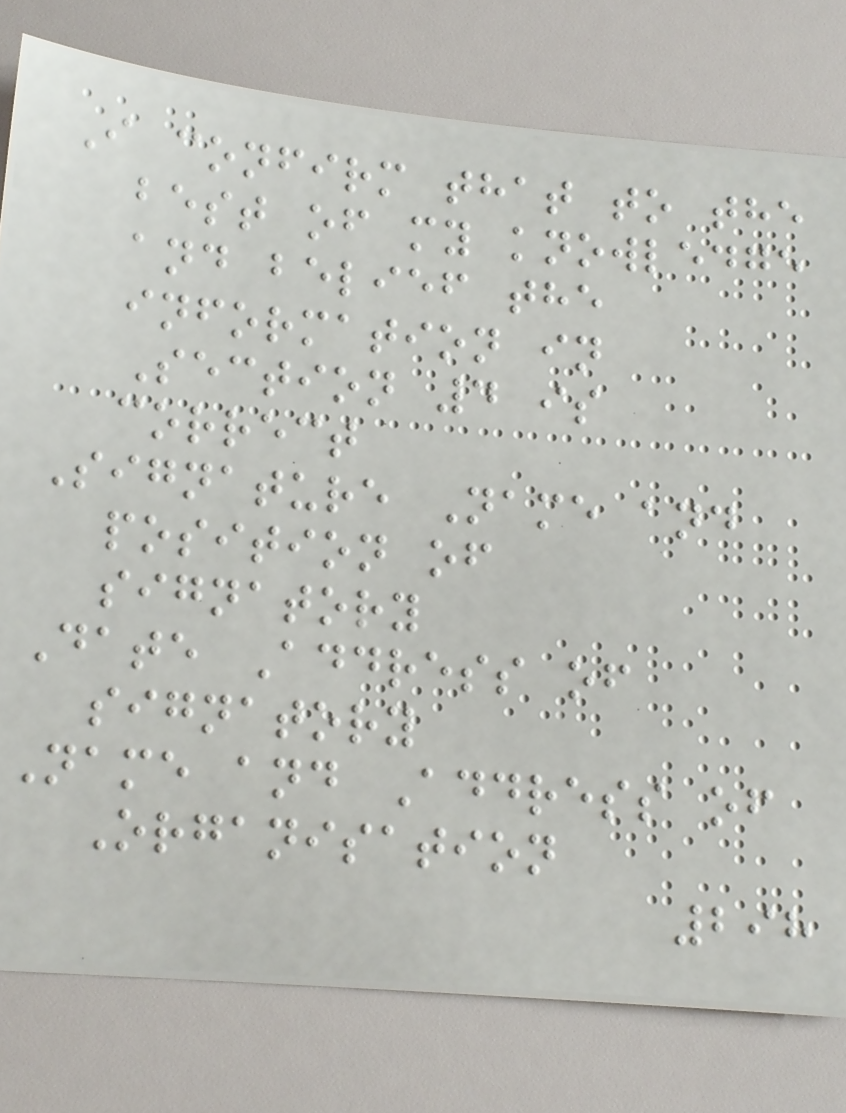I confirm that to the
best of my knowledge
and belief the
information in
Section 4 is
correct
Signature Name and
position of
signatory
Date Address of
signatory
Name and Address of
Organisation
298
